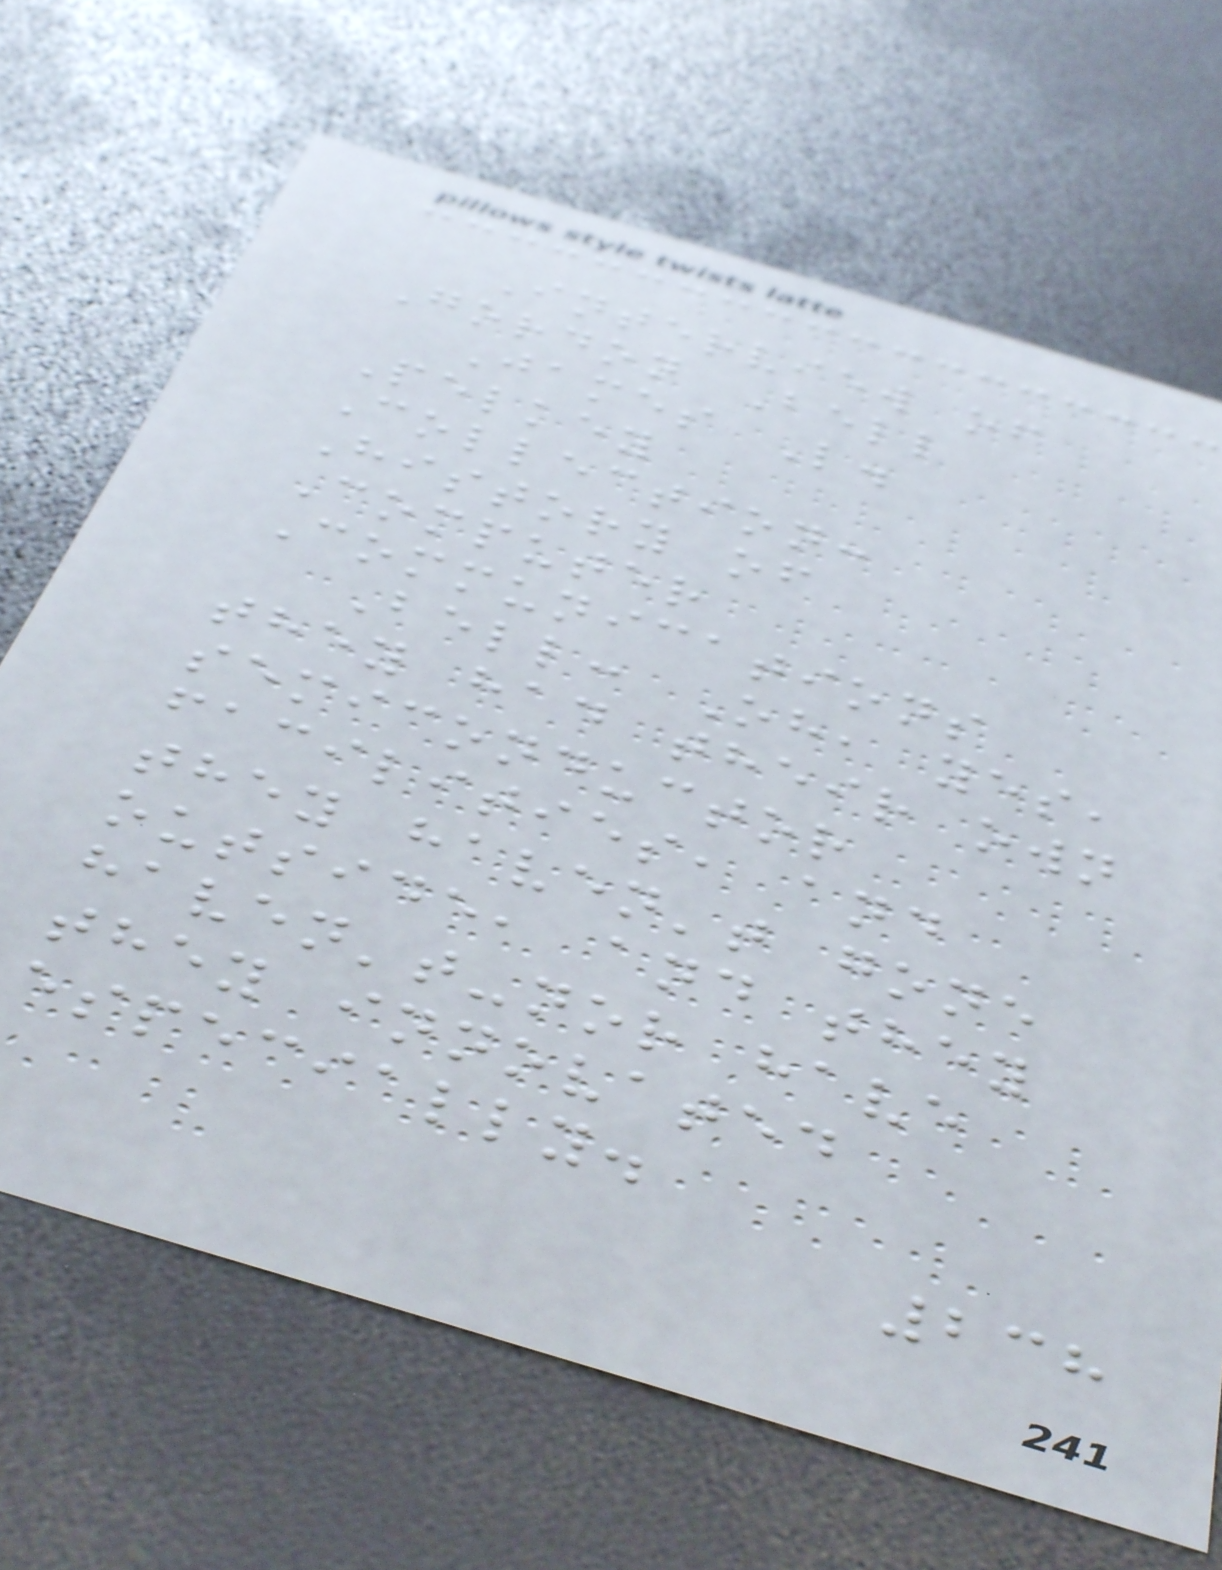Interview of
Gordon Bell
James L.
Pelkey
Collection:
History of
Computer
Communications
Bell: Oh, yes,
they had their own
semiconductor
facilities, and
they haven't gone
outside, and they
haven't-nor have
they innovated
especially.
238
